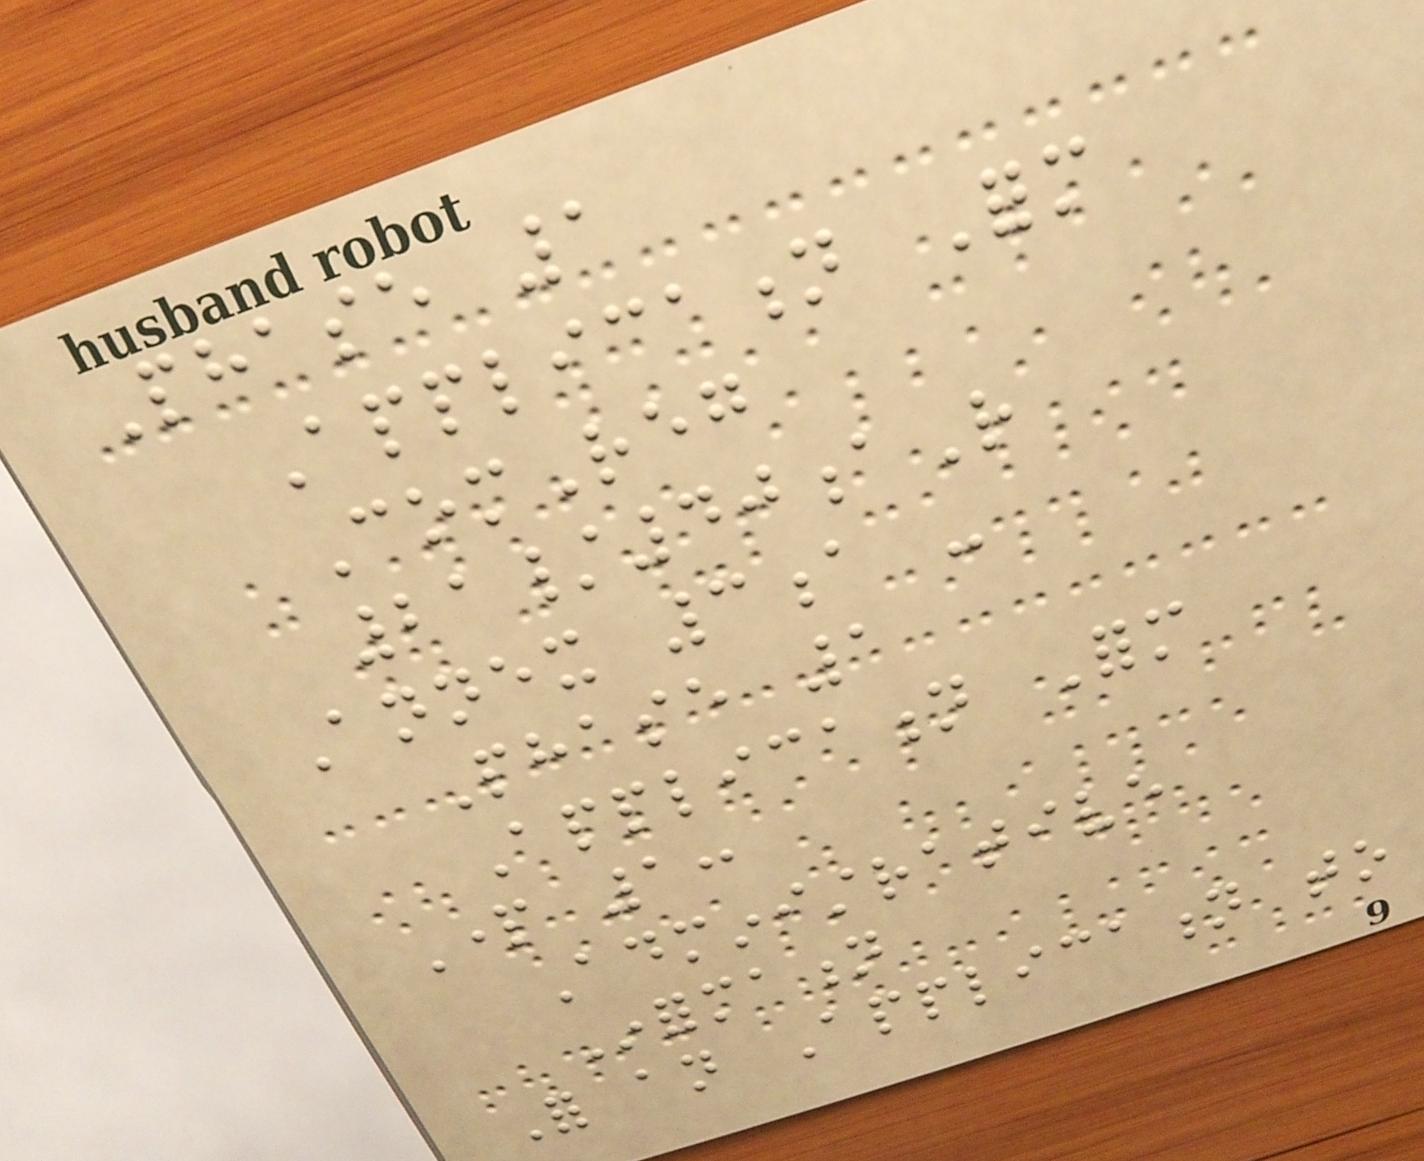Phase 1
Application Form
ComReg
21/40aR
Annex 3a -
Phase 1
Application Form
Part 1:
Administrative
Information
For an Application to
